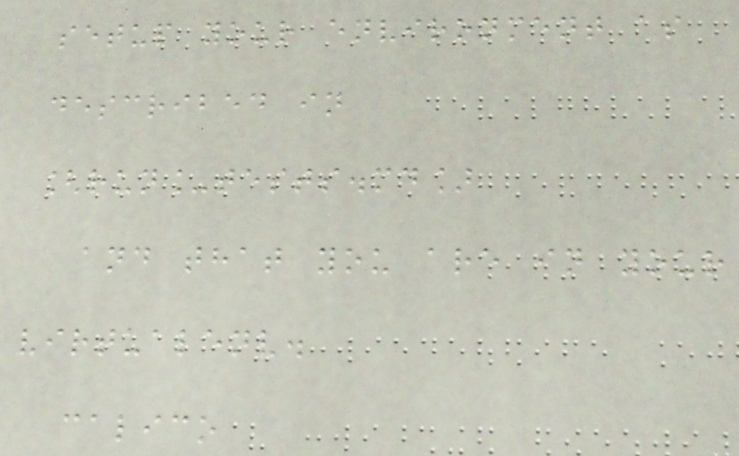setup your environment as
described in
[run_tests.md]
and that you are in your
virtualenv.
calico
